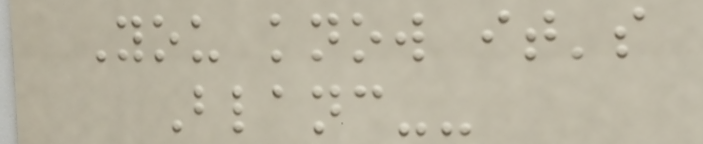You know it's
Blanc--
